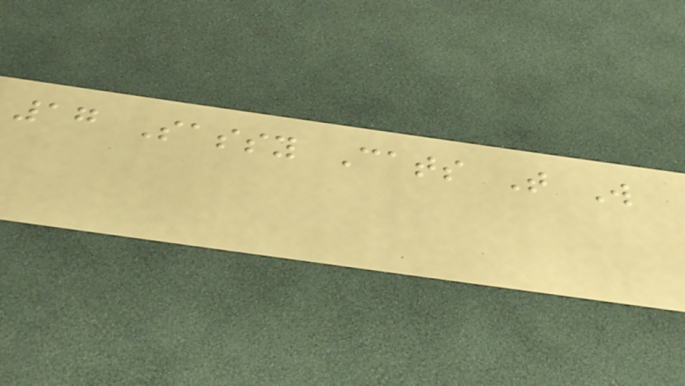17 Sassy Cats That Will
